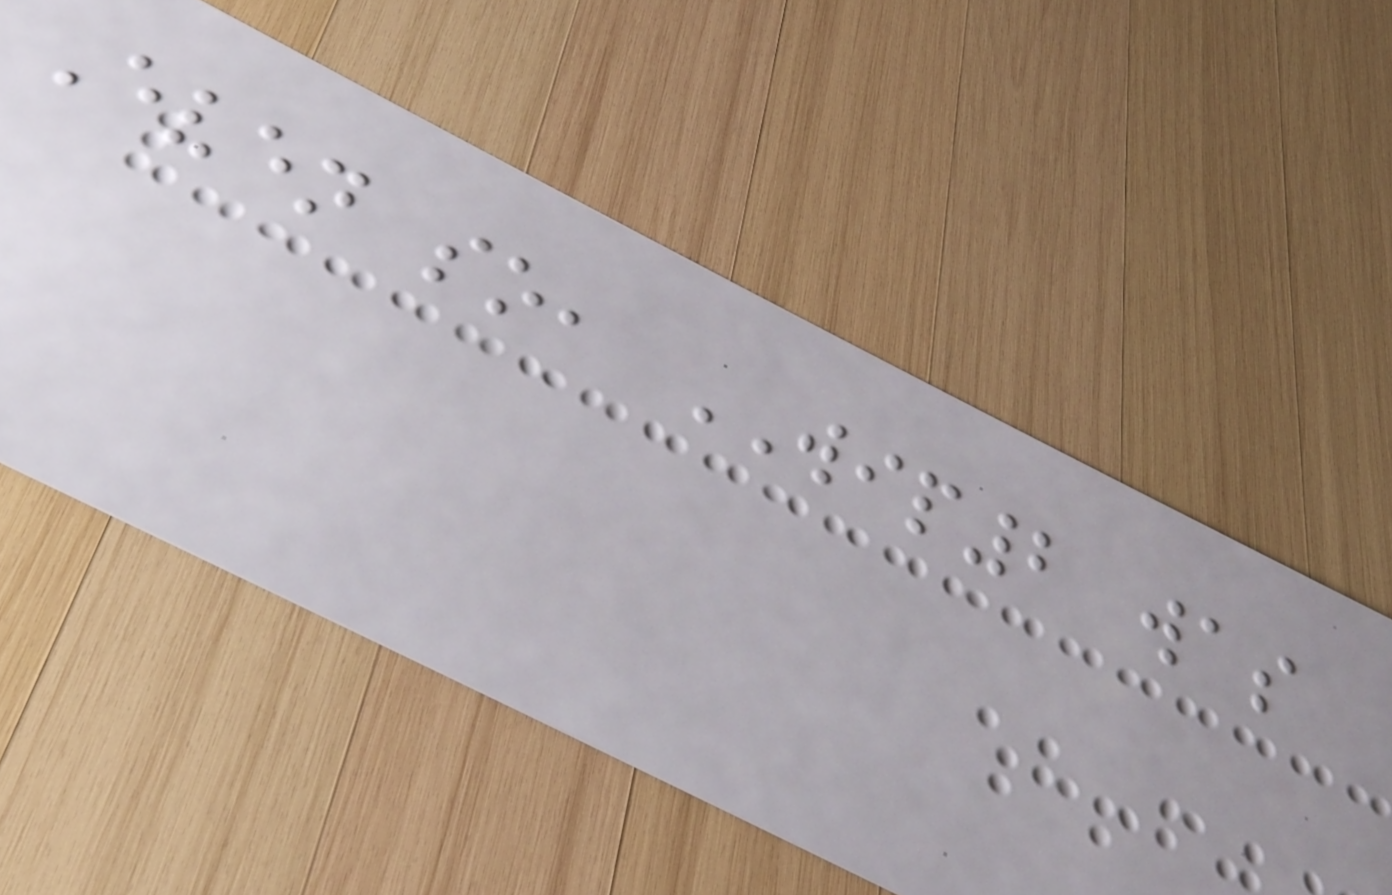Even so, WIP2 was
